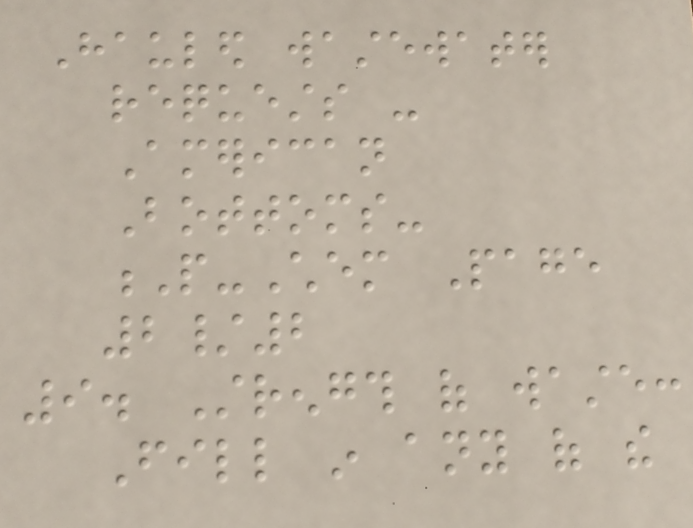Hauled wastewater
requests -
American
Bottoms-
P-Chem Page
2/2
9. Strength of waste:
Fill in any of the
